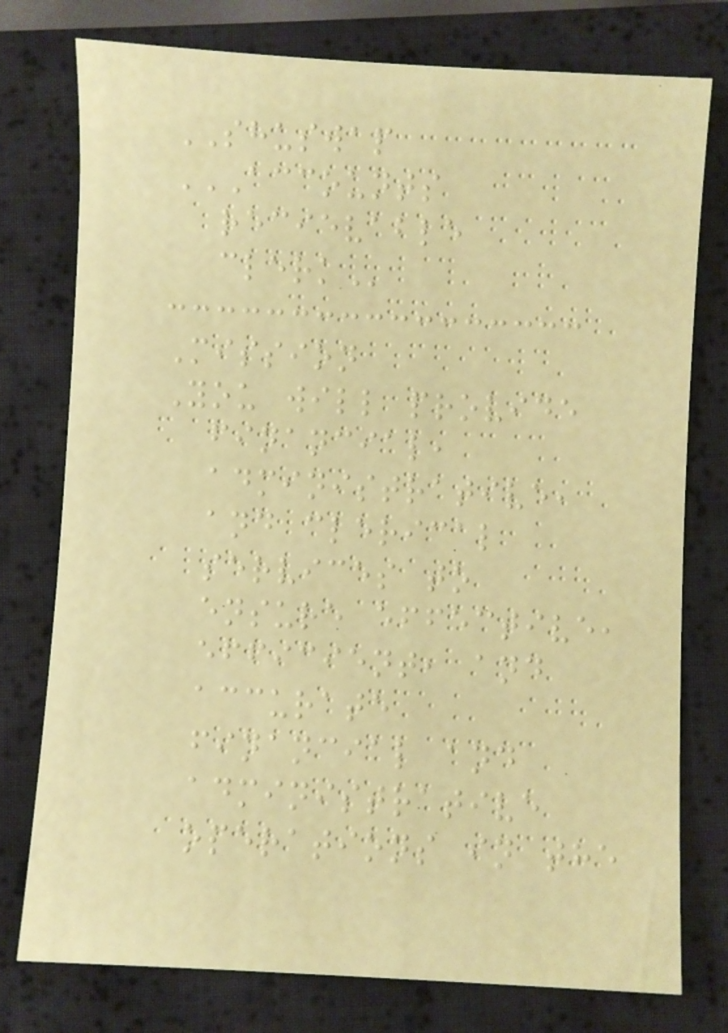SHUSWAP
ACCOUNTS
RECIEVABLE
CLERK
Mission
You will provide
financial,
administrative,
and clerical
services to
ensure effective,
efficient, and
accurate
financial and
administrative
operations in the
